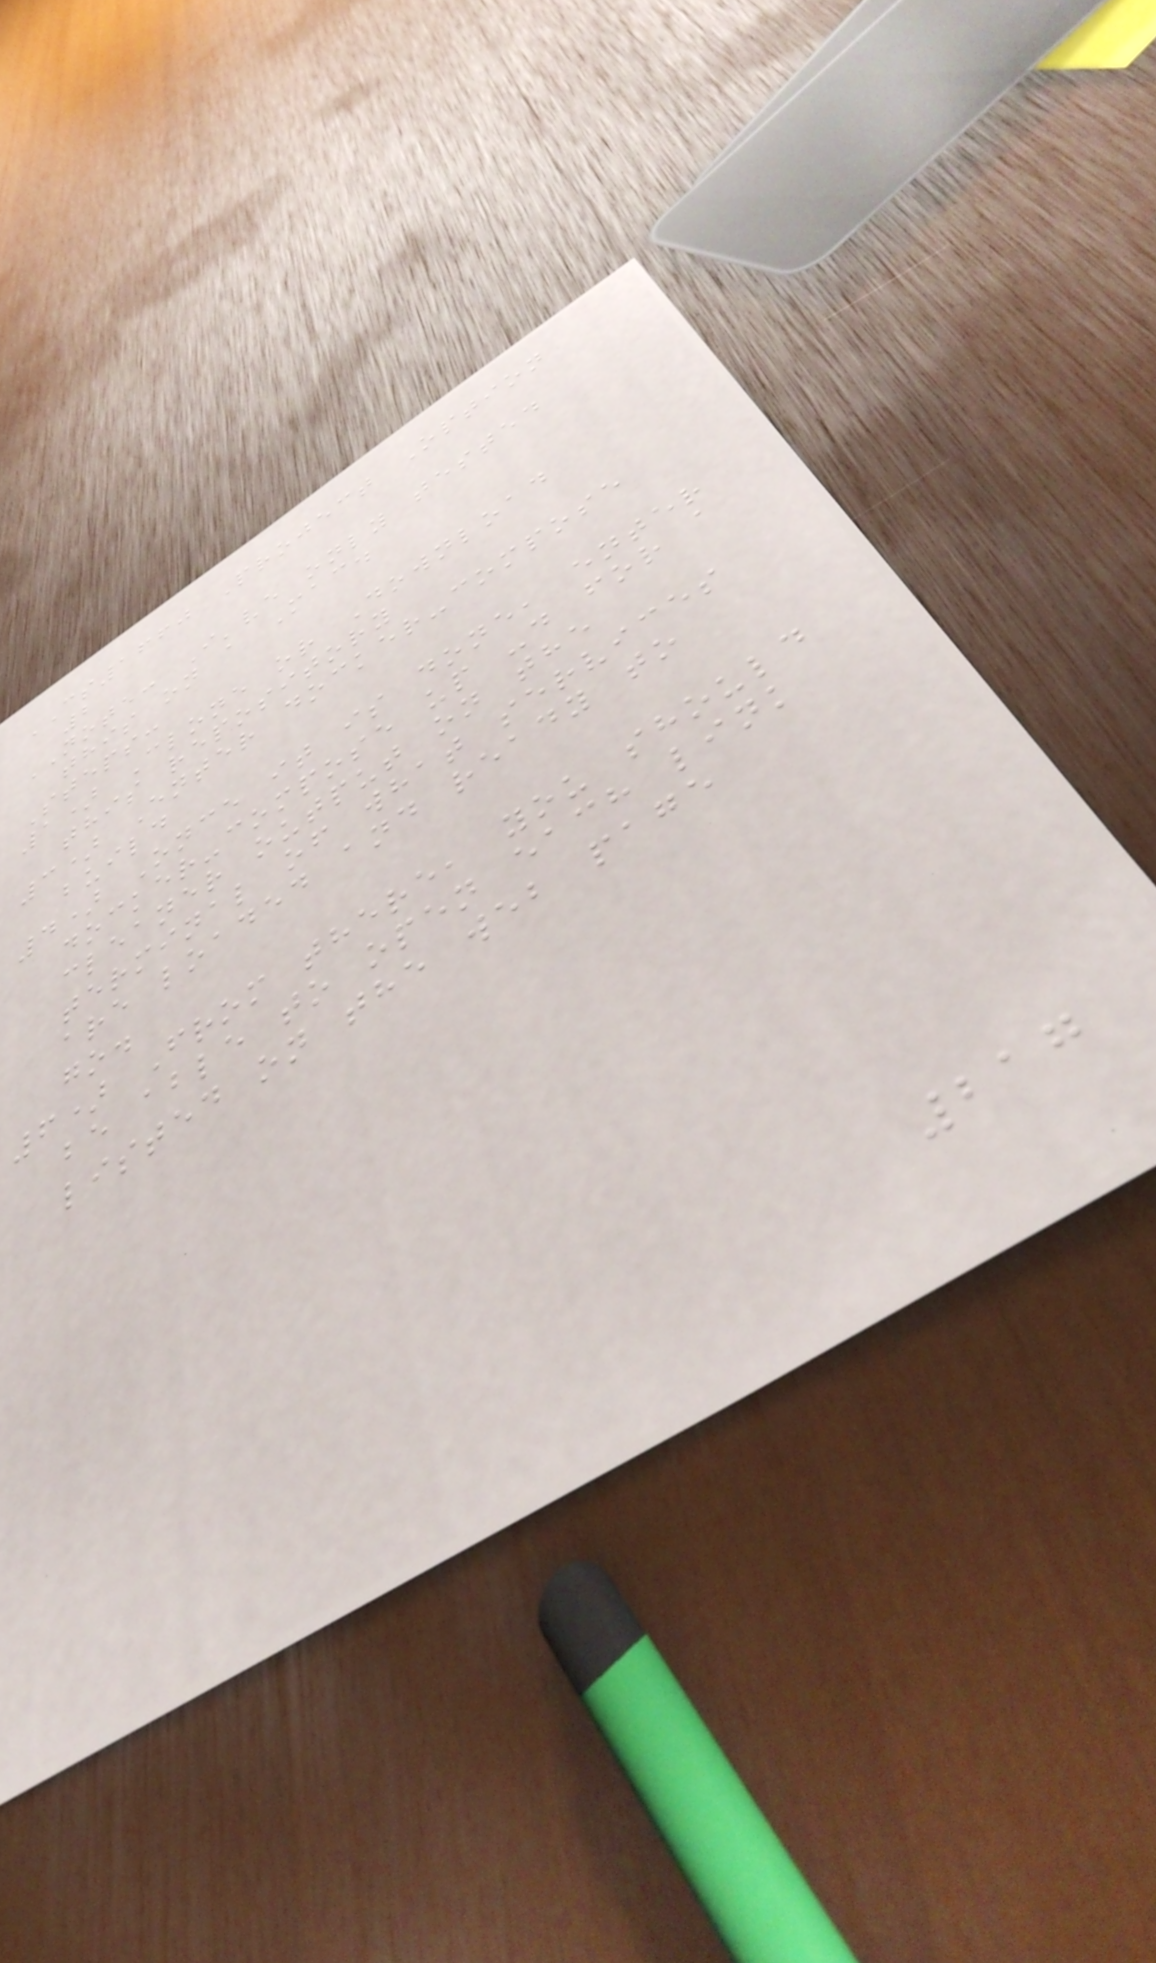CS1660 Project Option
2
NOTE: I've only tested
this on a Mac.
Steps:
1) Clone or Download
this repository
3) Enter docker-compose
build
4) Once it is done, enter
docker-compose up -d for a
cleaner output on the
terminal of what services
are loaded and ready to
go.
6) From there, you should
be able to open each link
listed on the web page
217
